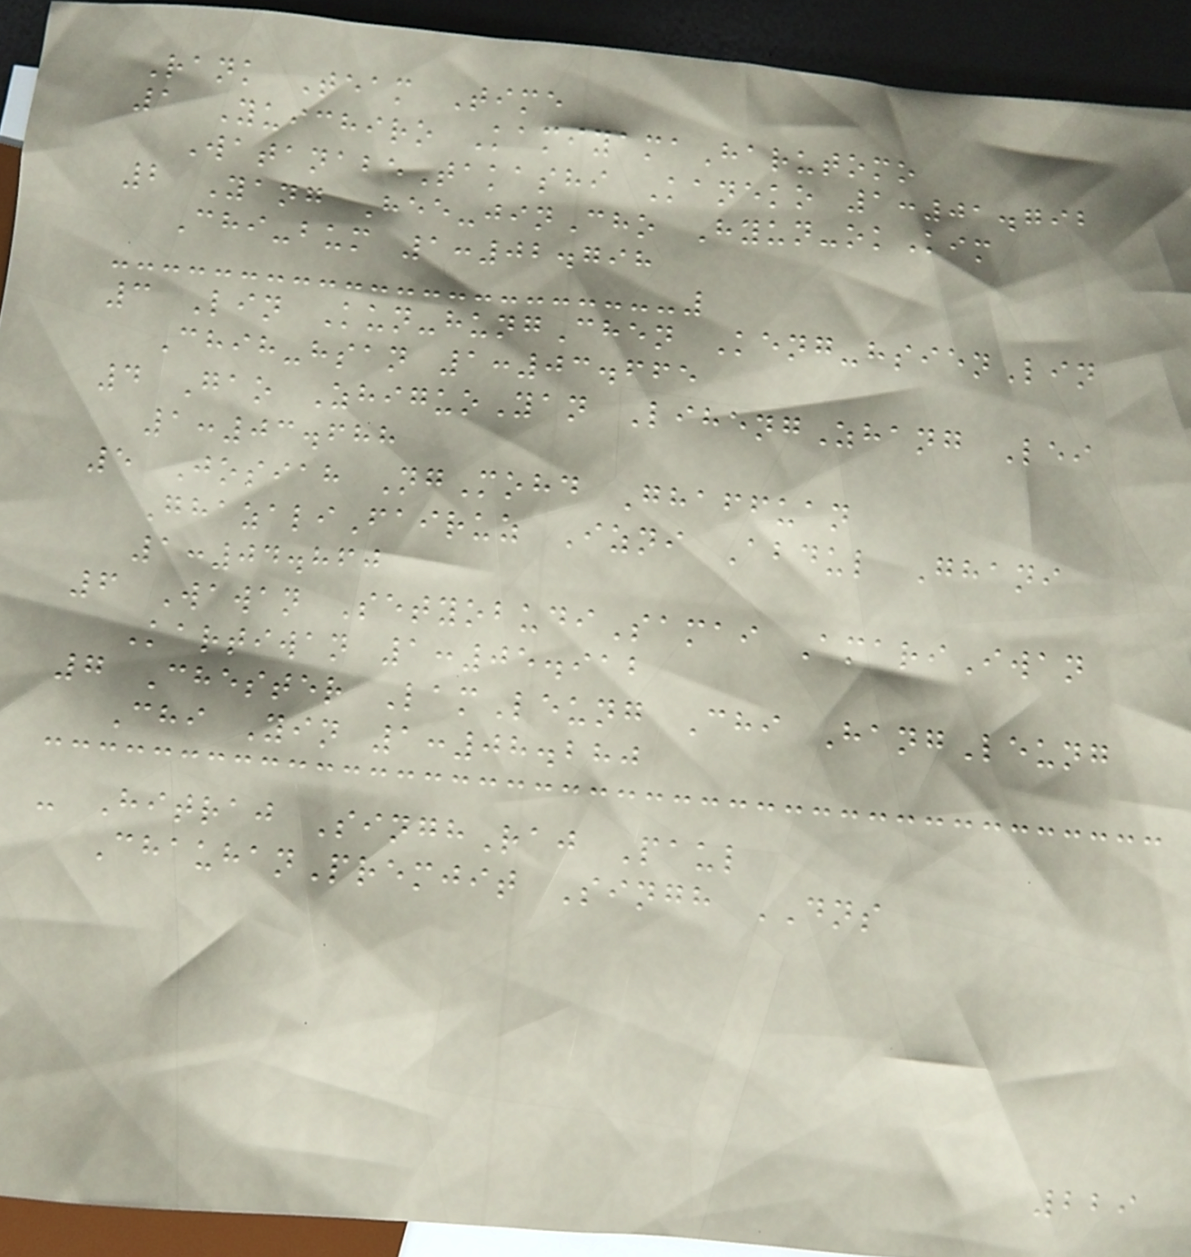Rank Team Time
1 Yuichiro KamiyamaHarutomo
WatanabeTakashi Kaneko 1:01.792
2 Yang Hee-jinCho Hyun-okKim
Chi-bum 1:02.798
3 Lin Kun-hungChen Keng-hsienLin
Chih-hsan 1:03.665
4 Gao ZhiguoYan LihengZhang Lei
1:03.688
5 Josiah NgMohd Ghaffuan
GhazaliFairuz Izni Abdul Ghani
1:04.860
6 Wawan SetyobudiSamai AmariIwan
Kartiwan 1:05.912
7 Chester LamLeung Chi HangLeung
Chi Yin 1:08.280
- Hitraj SinghRaj Paul
ChauhanPremjit Singh DNS
229
